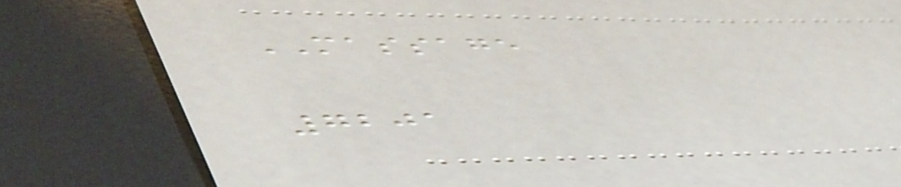MASSAGE
7201
